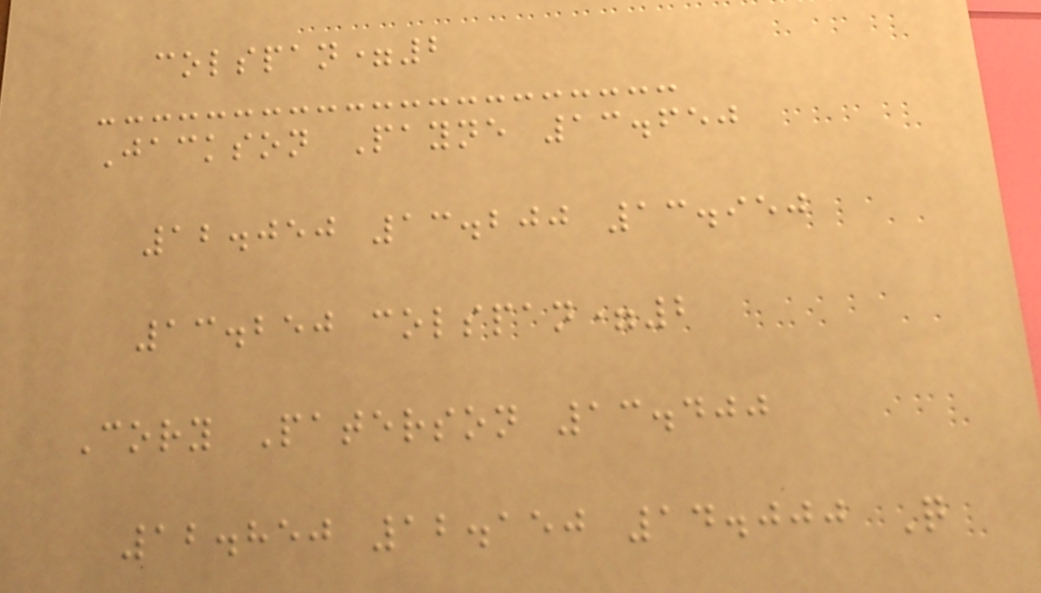colspan=2
Jackson Payne 13.650
12.050 13.200 13.950
13.250 colspan=2
Cory Paterson 13.400
12.850 12.150 14.000 Q
